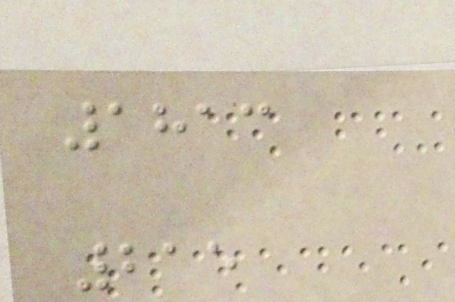1813
215
